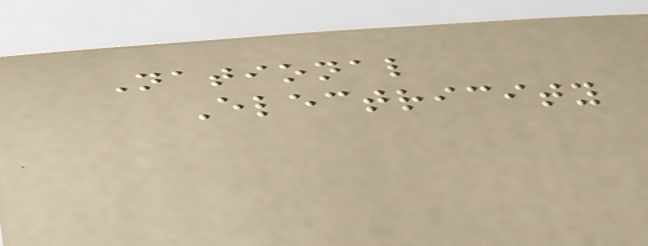National
Electricity
